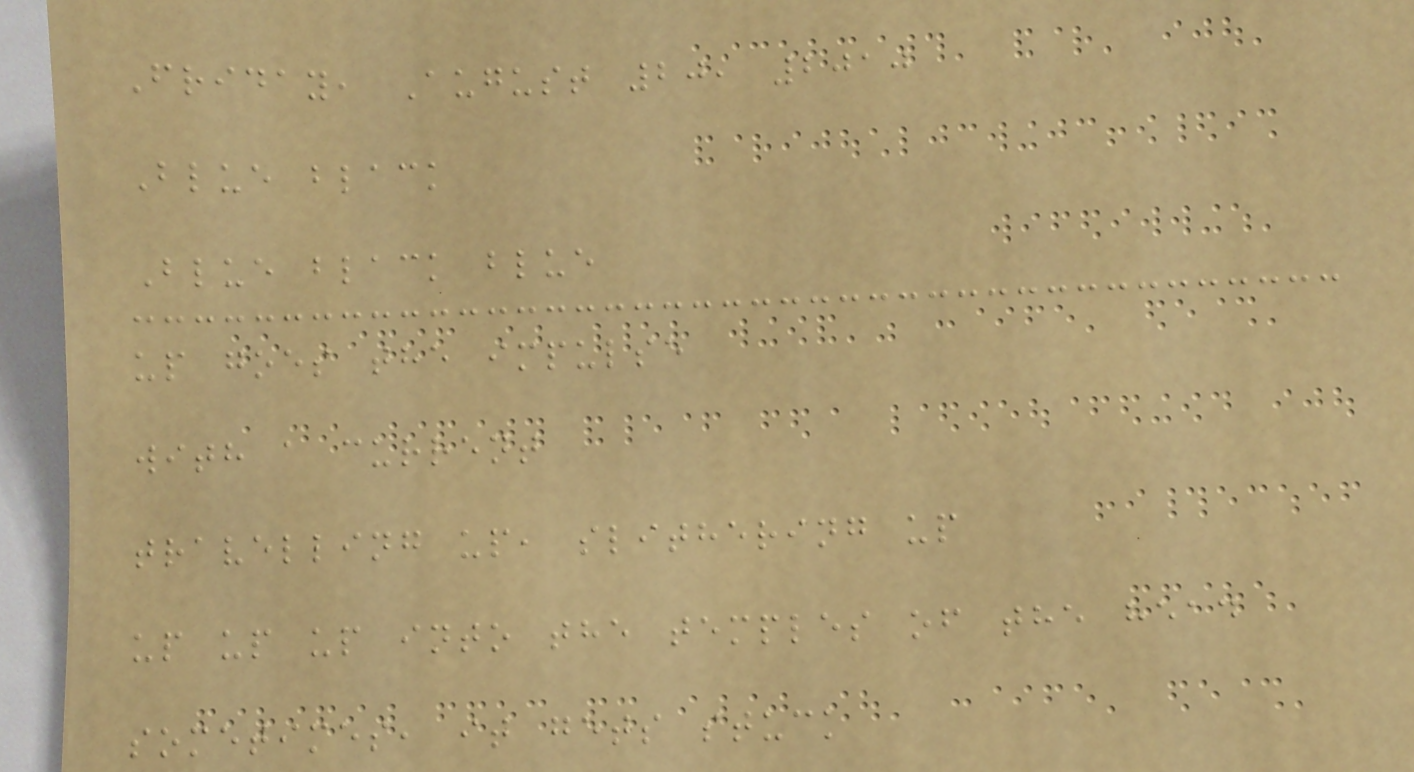Friday, August 20, 2010
Blue black
Blue black blue
up goes the impulse
with a current
travelling up, slithering up
up up up into the temples of the head
sometimes, it gets stuck
